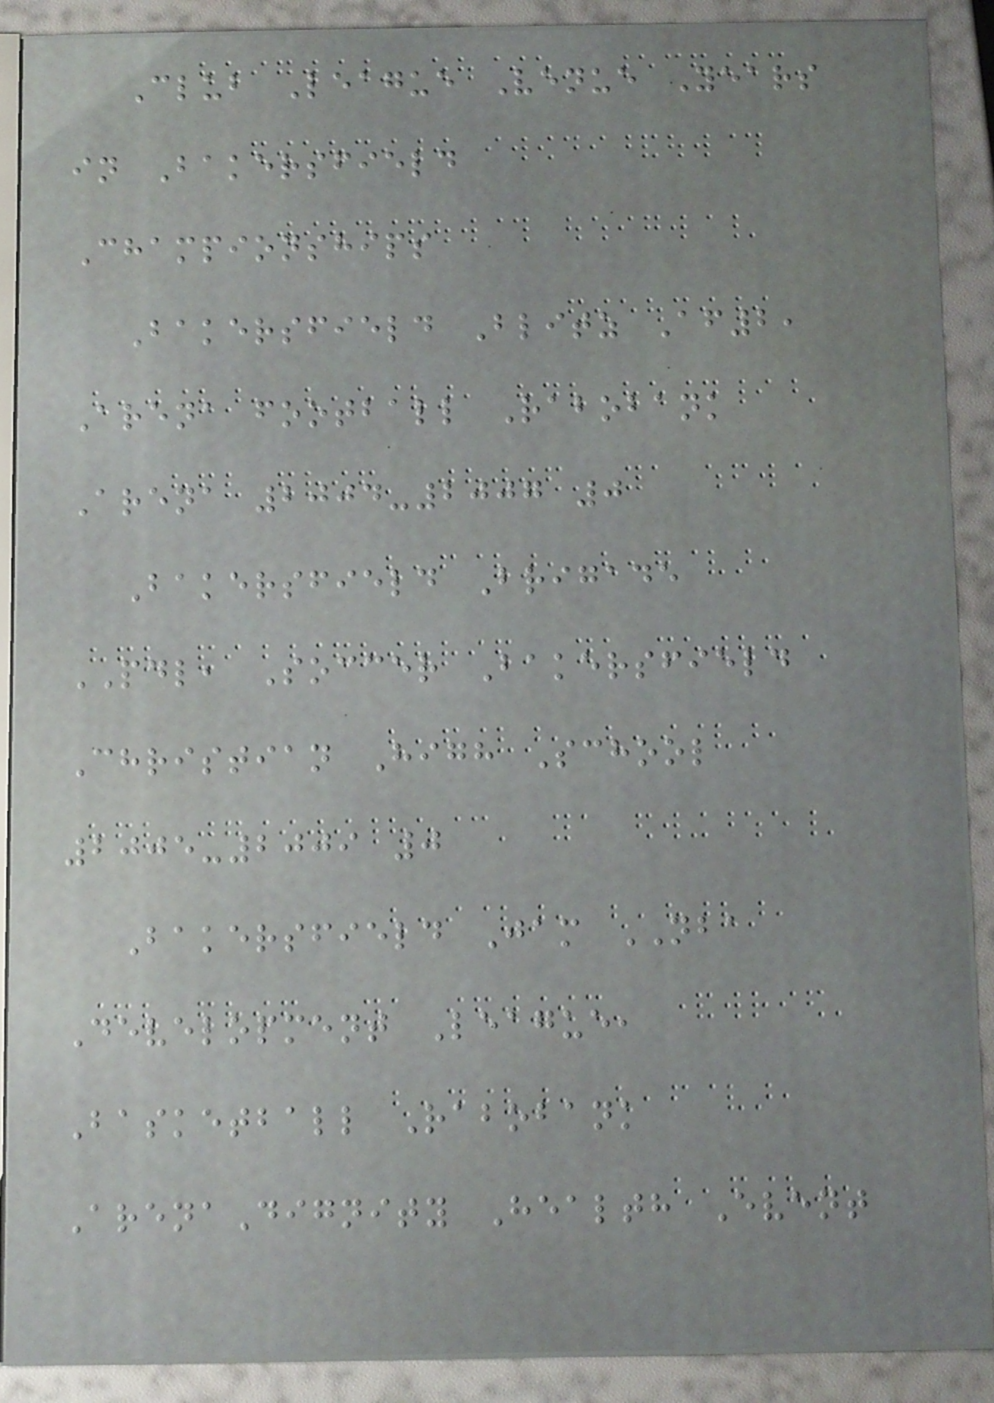Club League Venue Years
in Bakersfield
Championships
Bakersfield Blitz Af2,
Arena football Rabobank
Arena 2004-2007 0
Bakersfield Brigade
PDL, Soccer Bakersfield
Christian High School
2005-2009 0
Bakersfield Jam NBA
Development League,
Basketball Rabobank
ArenaDignity Health Event
